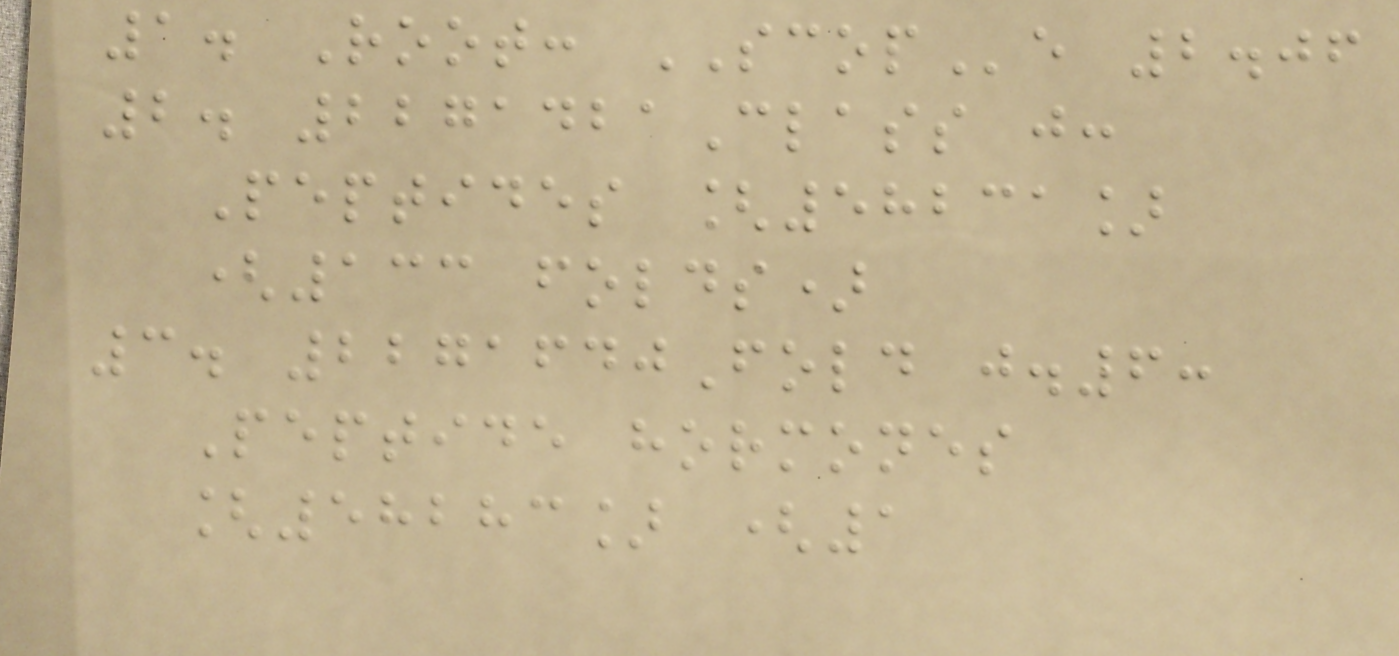1. Root: SCOPe 2.06
2. 2271421Class j:
Peptides [58231]
(133 folds)
3. 2271640Fold j.6:
Peptide hormones
[58283] (1
